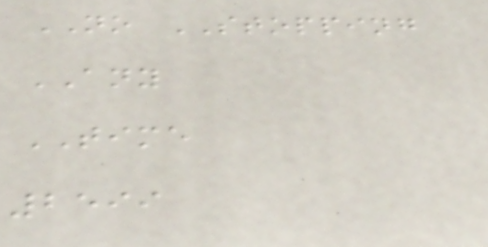NO STOPPING
ANY
TIME
2599
